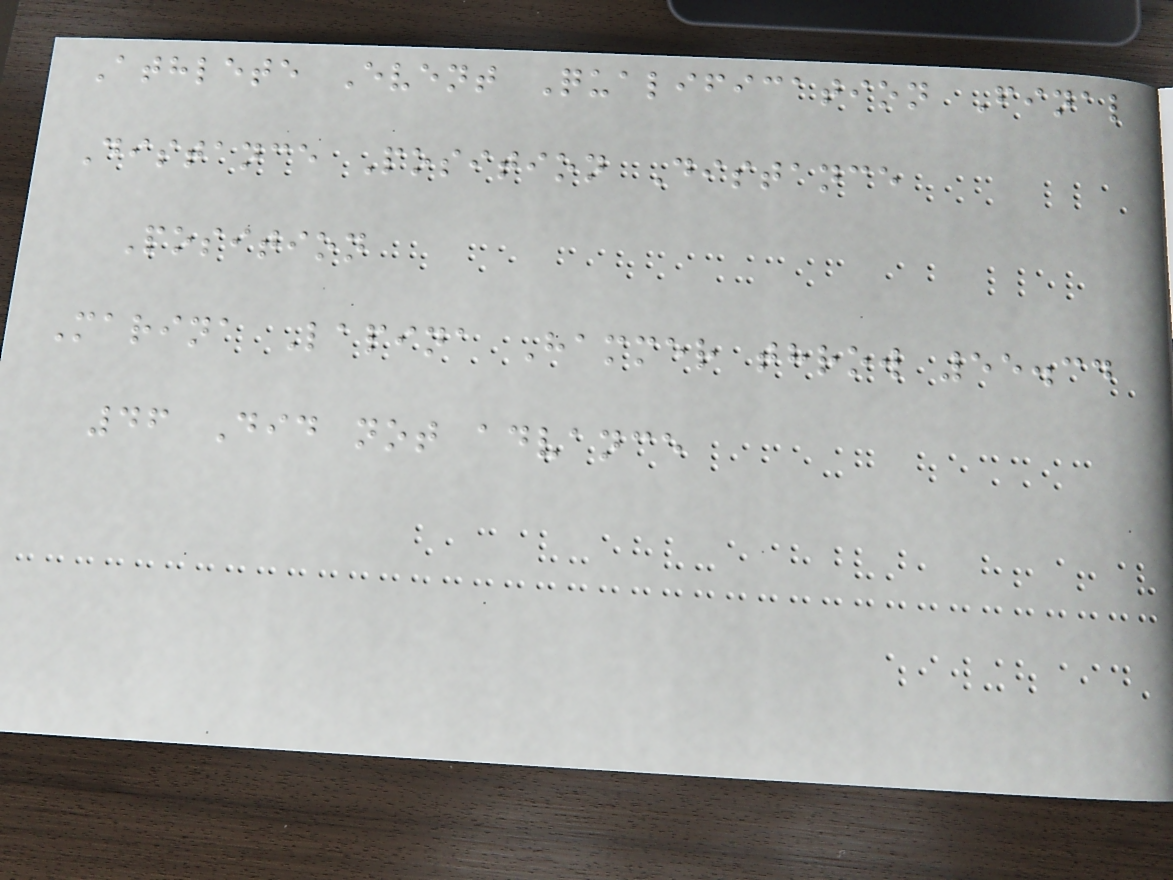Athlete Event Qualification Final
Distance Position Distance
Position
Marina Lapina Hammer throw 55.34
46 Did not advance
